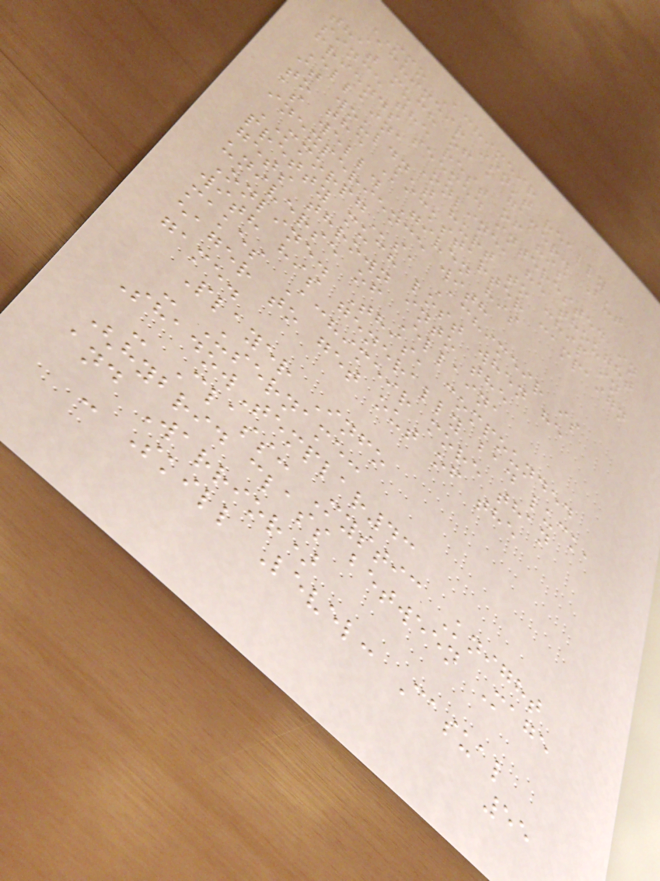MMO Achimeir
Achimeir isn't really
that much of a gamer. But
since the rest of his
friends seemed interested in
Ellaina Online, he thought
it wouldn't hurt to chip in
to the Kickstarter campaign
as well. Given his
inexperience with
MMORPGs, Achimeir is
pretty much lost when he
gets thrown into the
universe of Ellaina
Online. This, compounded
with his generally bad luck,
makes Achimeir more than
eager to get out of the
game.
Player Info
- Username:
ShadowTemplar43
- Class: Mystic Knight
(hybrid class between Mage
and Warrior)
- Skill Level: Casual
55
